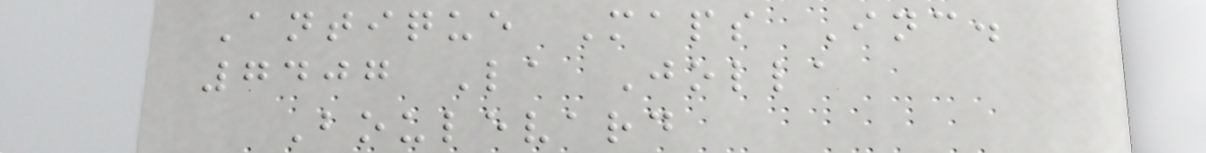Antique Maps Inc.
7407 La Jolla
Boulevard
